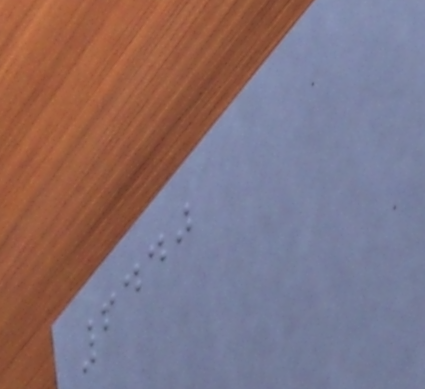6440
